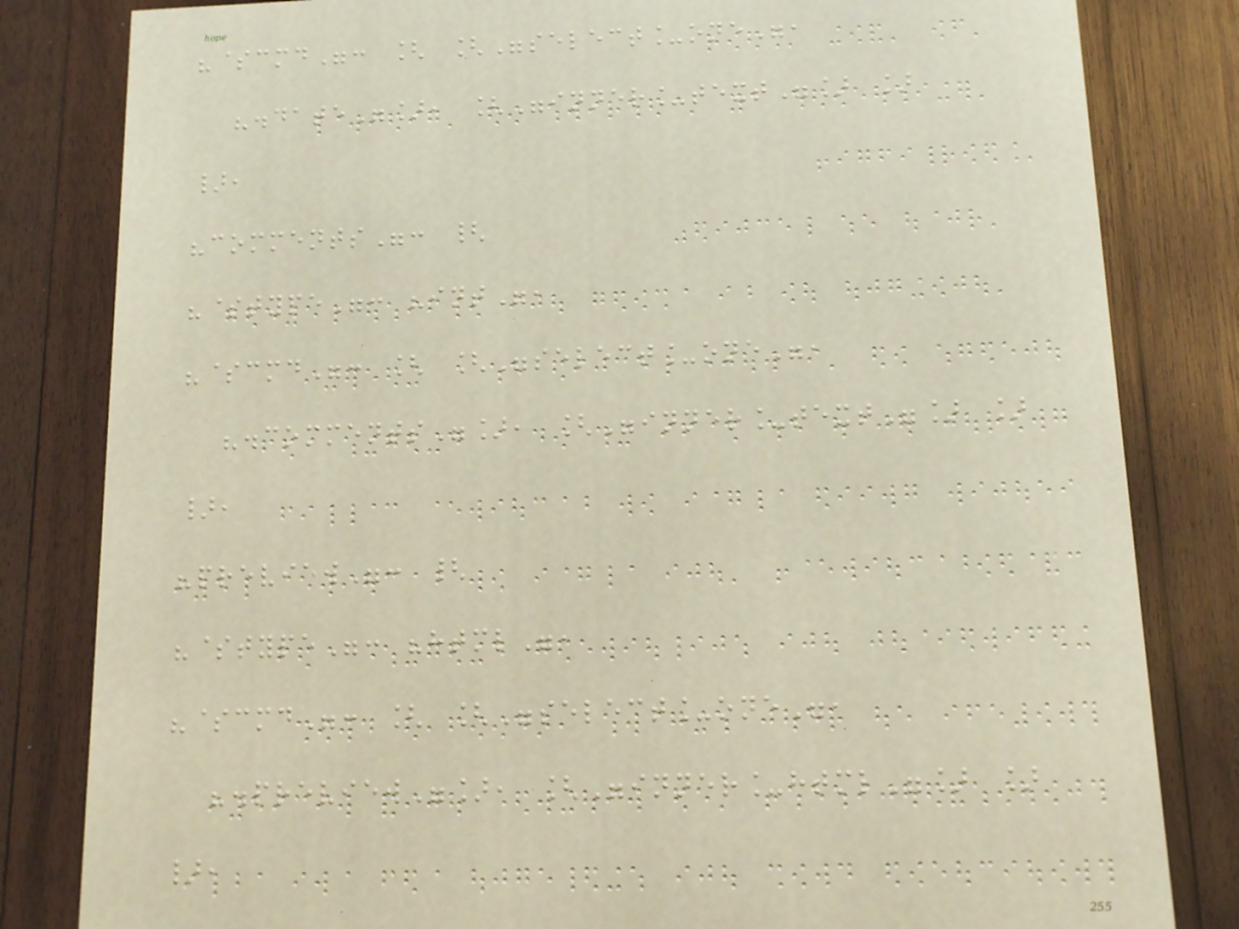"$cmd": [ ["select_one",
".date"], ["inner_text"] ]
},
"comments": {
"$type": "int",
"$cmd": [ ["select_one",
".comments"], ["inner_text"] ]
},
"preview": {
"$type": "html",
"$cmd": [ ["select_one",
".preview"], ["inner_html"] ]
},
